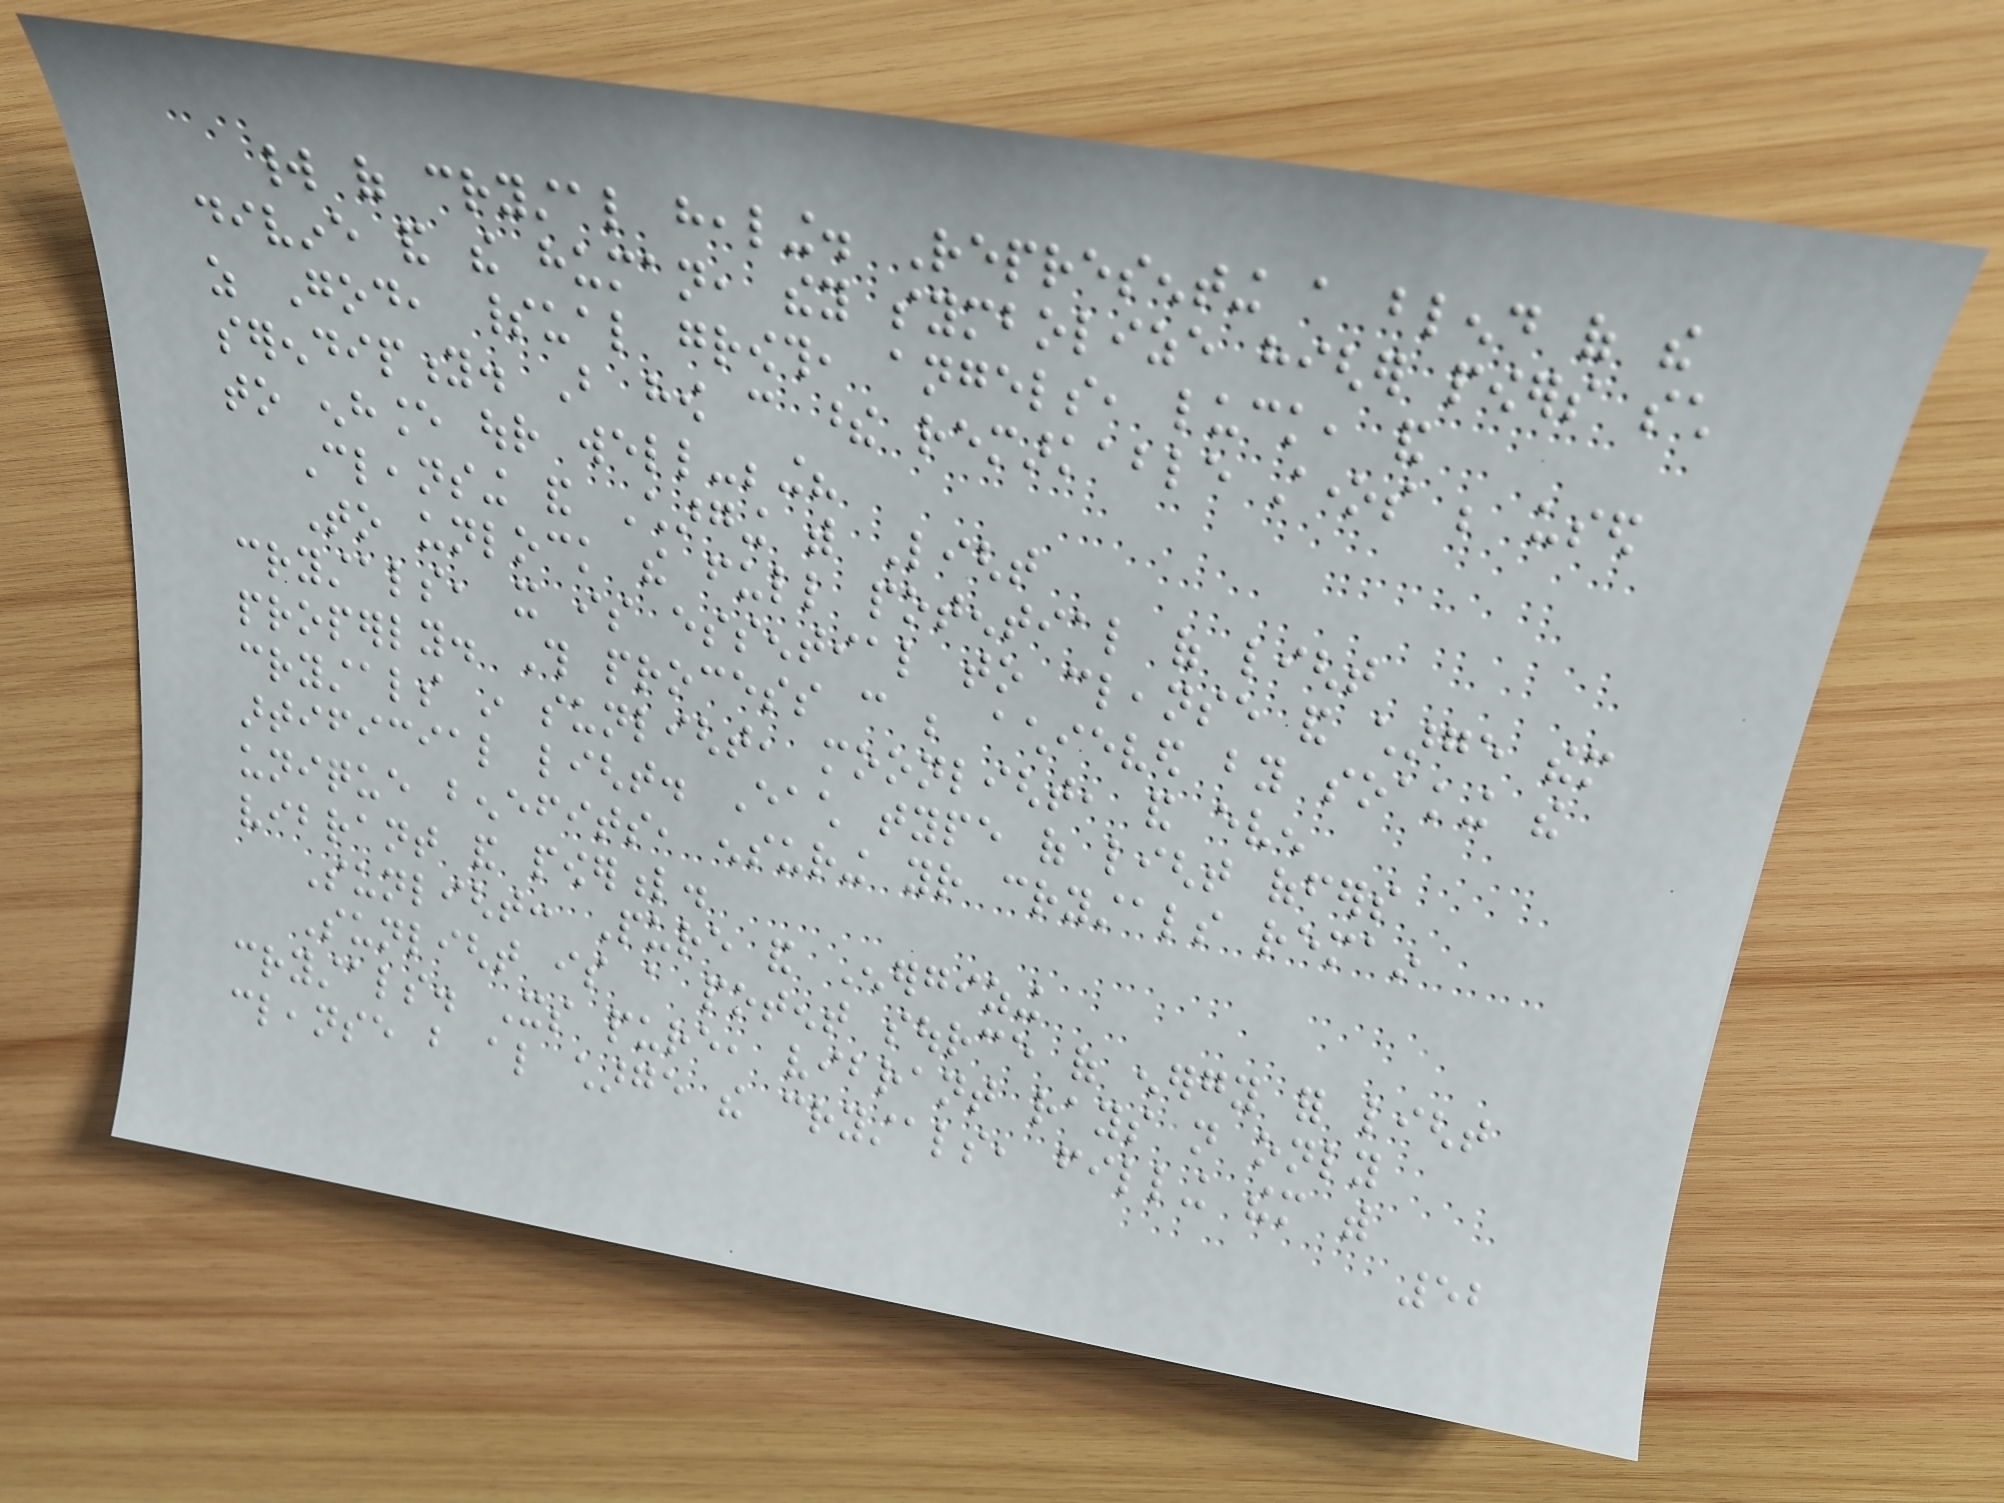world of crystal healing. Representing a blend of the
divine and the human, they symbolize higher powers such
as God, spiritual growth, angels, luck, and
serendipity. But how can these remarkable stones be used
to enhance our well-being?
Cleansing and Charging with Light
To unlock the full potential of light
crystals, it is essential to cleanse and charge them
properly. This process can be achieved by soaking the
crystals in sunlight, moonlight, and even
artificial light. Each type of light offers
unique benefits, ensuring your crystals remain
vibrant and powerful.
Sunlight: Pure and Energizing
Sunlight is a potent source of energy for light
crystals. Its pure, vibrant rays not only
cleanse but also charge the crystals, filling them with
52
